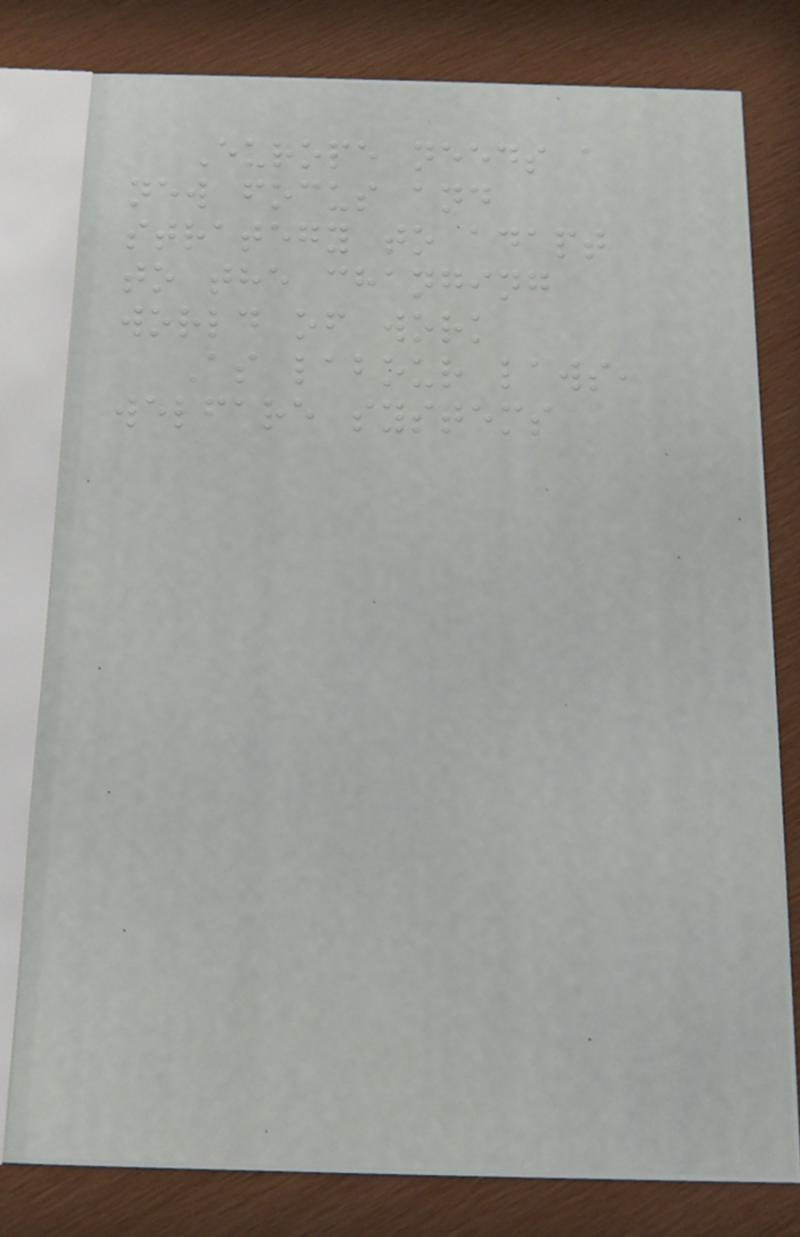Europe needs a
new focus and
strategy to adapt
to the changing
world of work
As labour laws,
welfare systems
